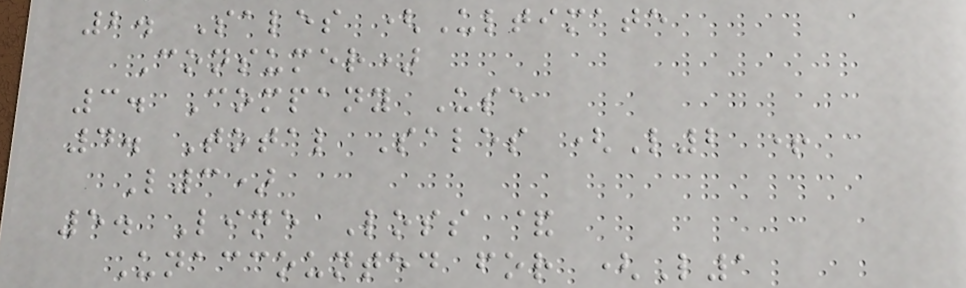2. Sales (Ultimate
Consumer)
3. Company Use
4. Total Sales (L2 +
L3)
5. Line Loss &
Unaccounted for (L1
